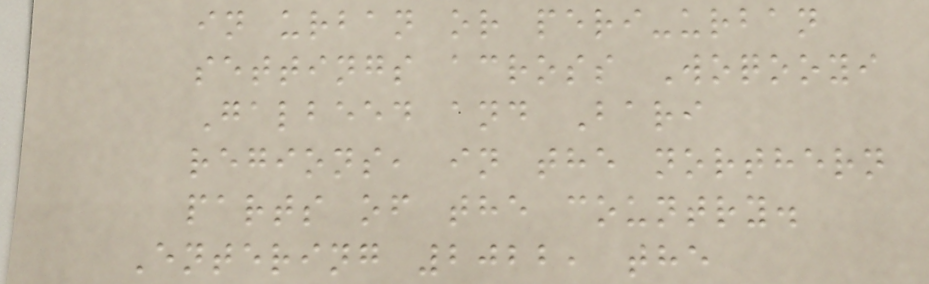in urban or peri-urban
settings across Woqooyi
Galbeed and Bari
regions, in the northern
parts of the country.
Entering 2022, the
